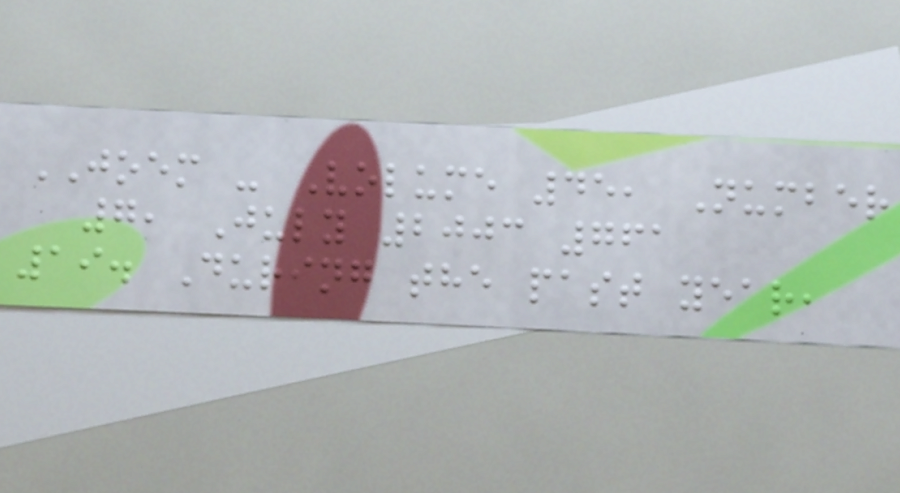JOEM - Volume 45, Number
7, July 2003 761
19. During the past year,
